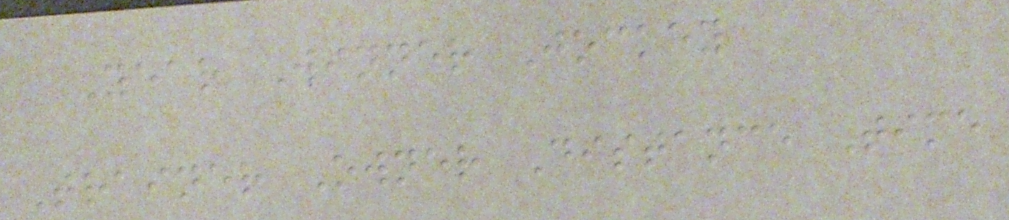Year Winner Jockey
Trainer Owner Distance Time
